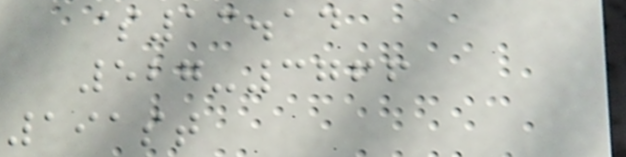$13.14
527-3766
191st
